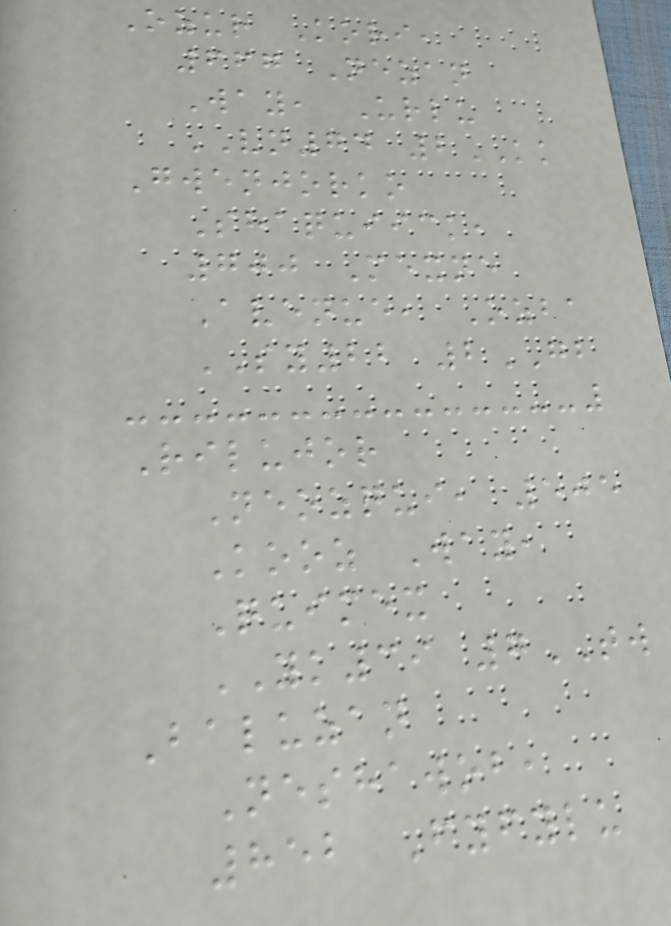Ozur Kori,
667 Nezan
Way, Urlu
VN74 2KK
Gwenjorko
Shaquiick,
700 Mexne
Avenue, Ozba
SY22 2GB
Rilujor
Neozqui, 505
Kooz Way,
Quimex
YK39 7TW
Baluzan
Neshawob,
852 Fyfylu
